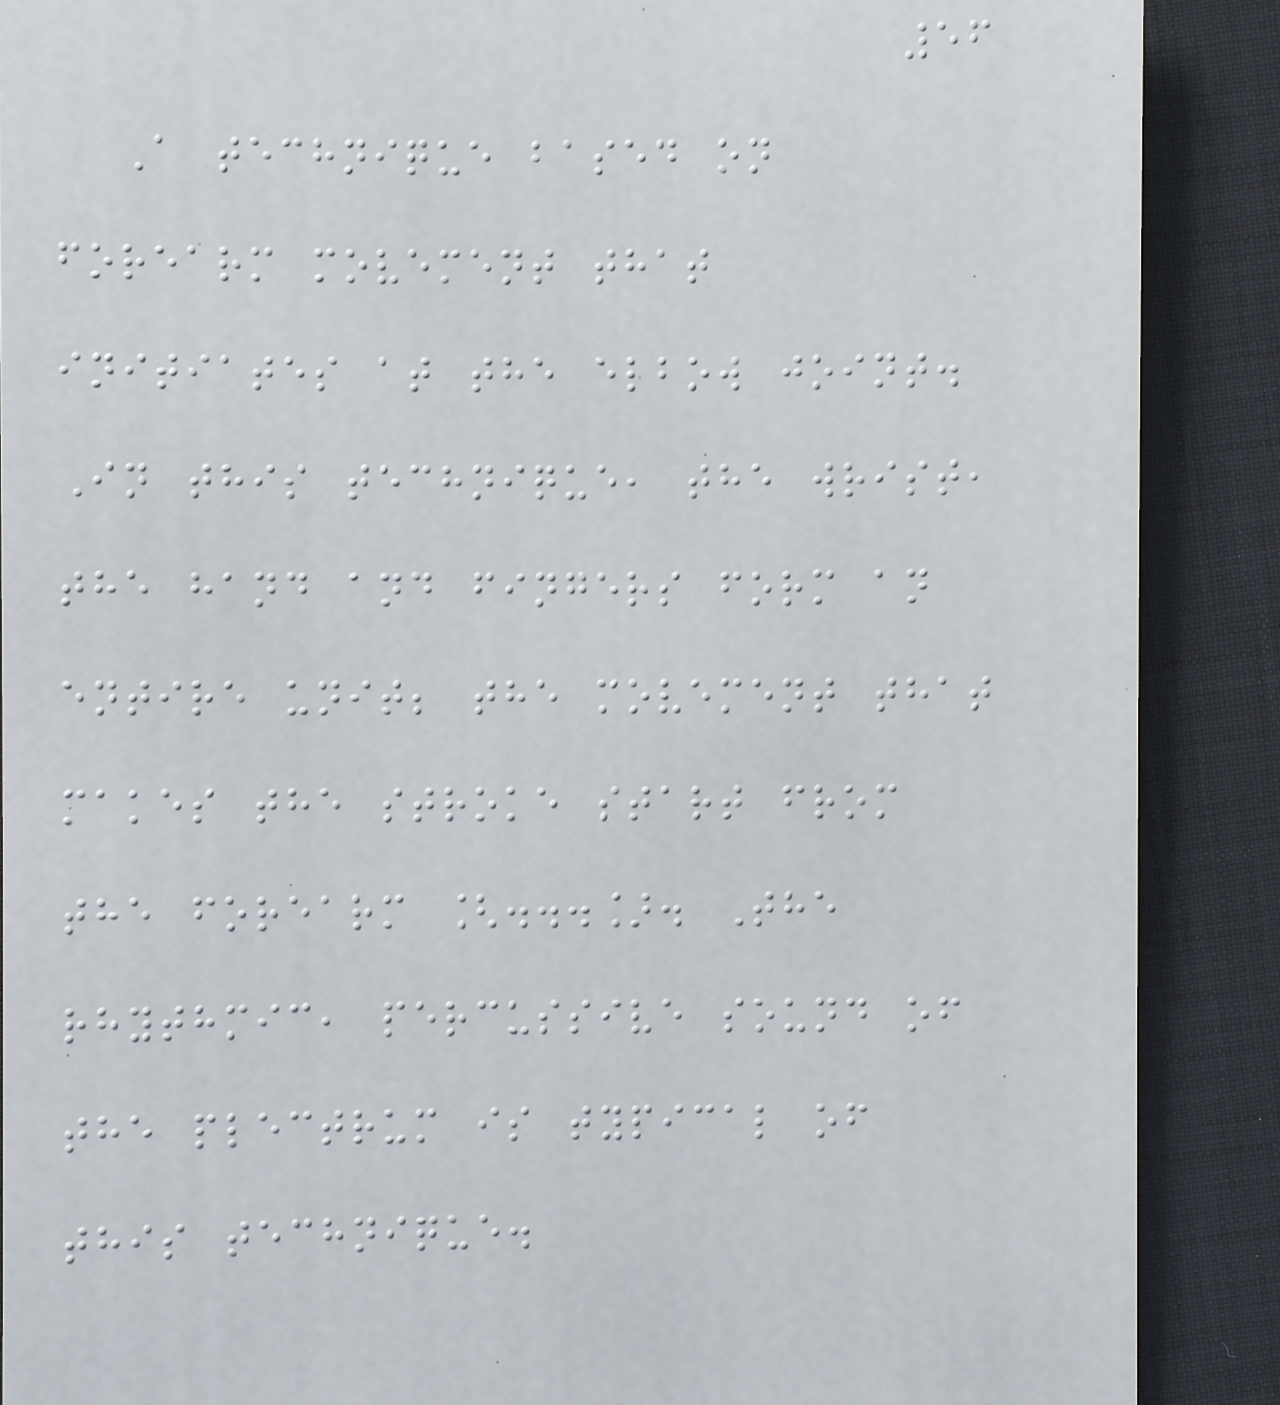56
A technique based on
forearm movement that
initiates at the elbow joint.
In this technique, the wrist,
the hand and fingers form an
entire unit; the movement that
makes the stroke start from
the forearm [...]. The
rhythmic, percussive sound of
the plectrum is typical of
this technique.
